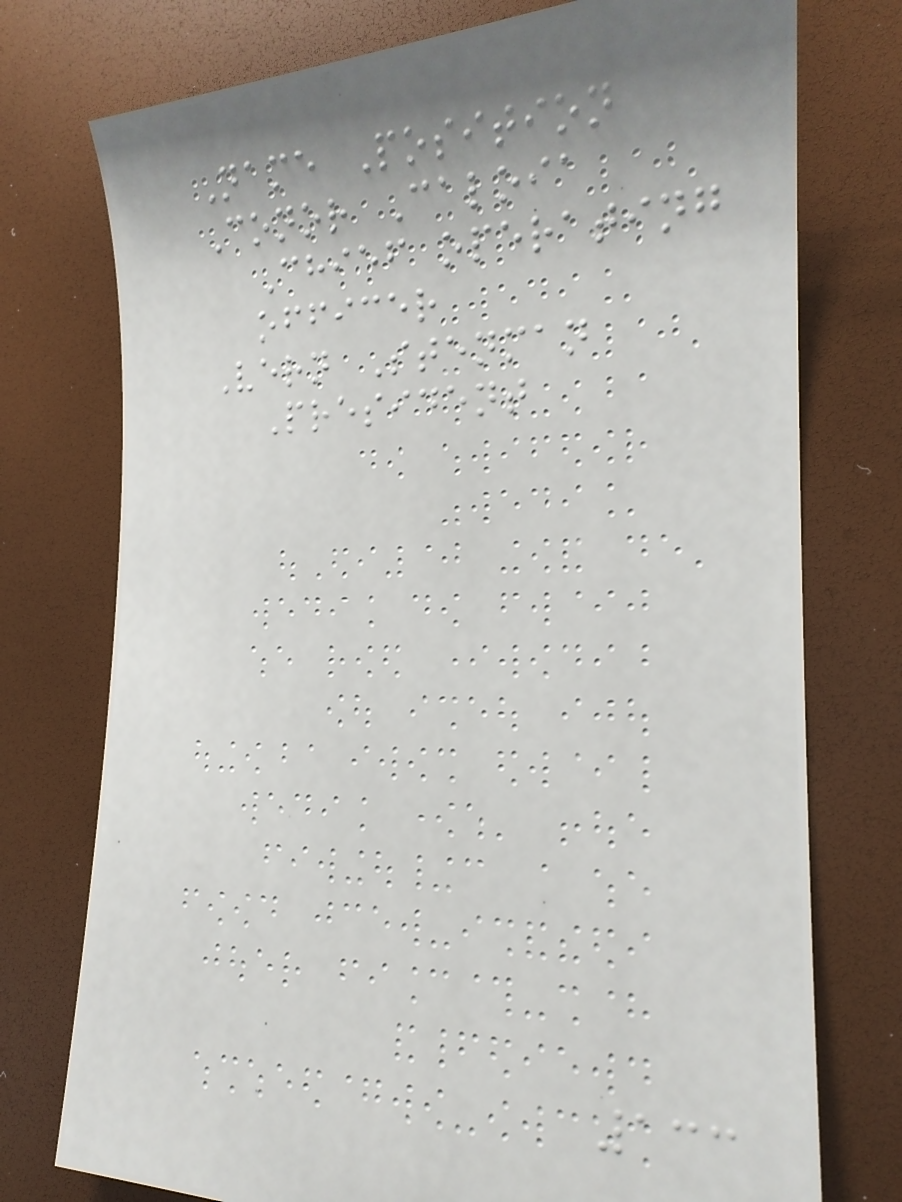Name Position
Conor Caloia
Chief operating
officer
Vern Stenman
President
133
